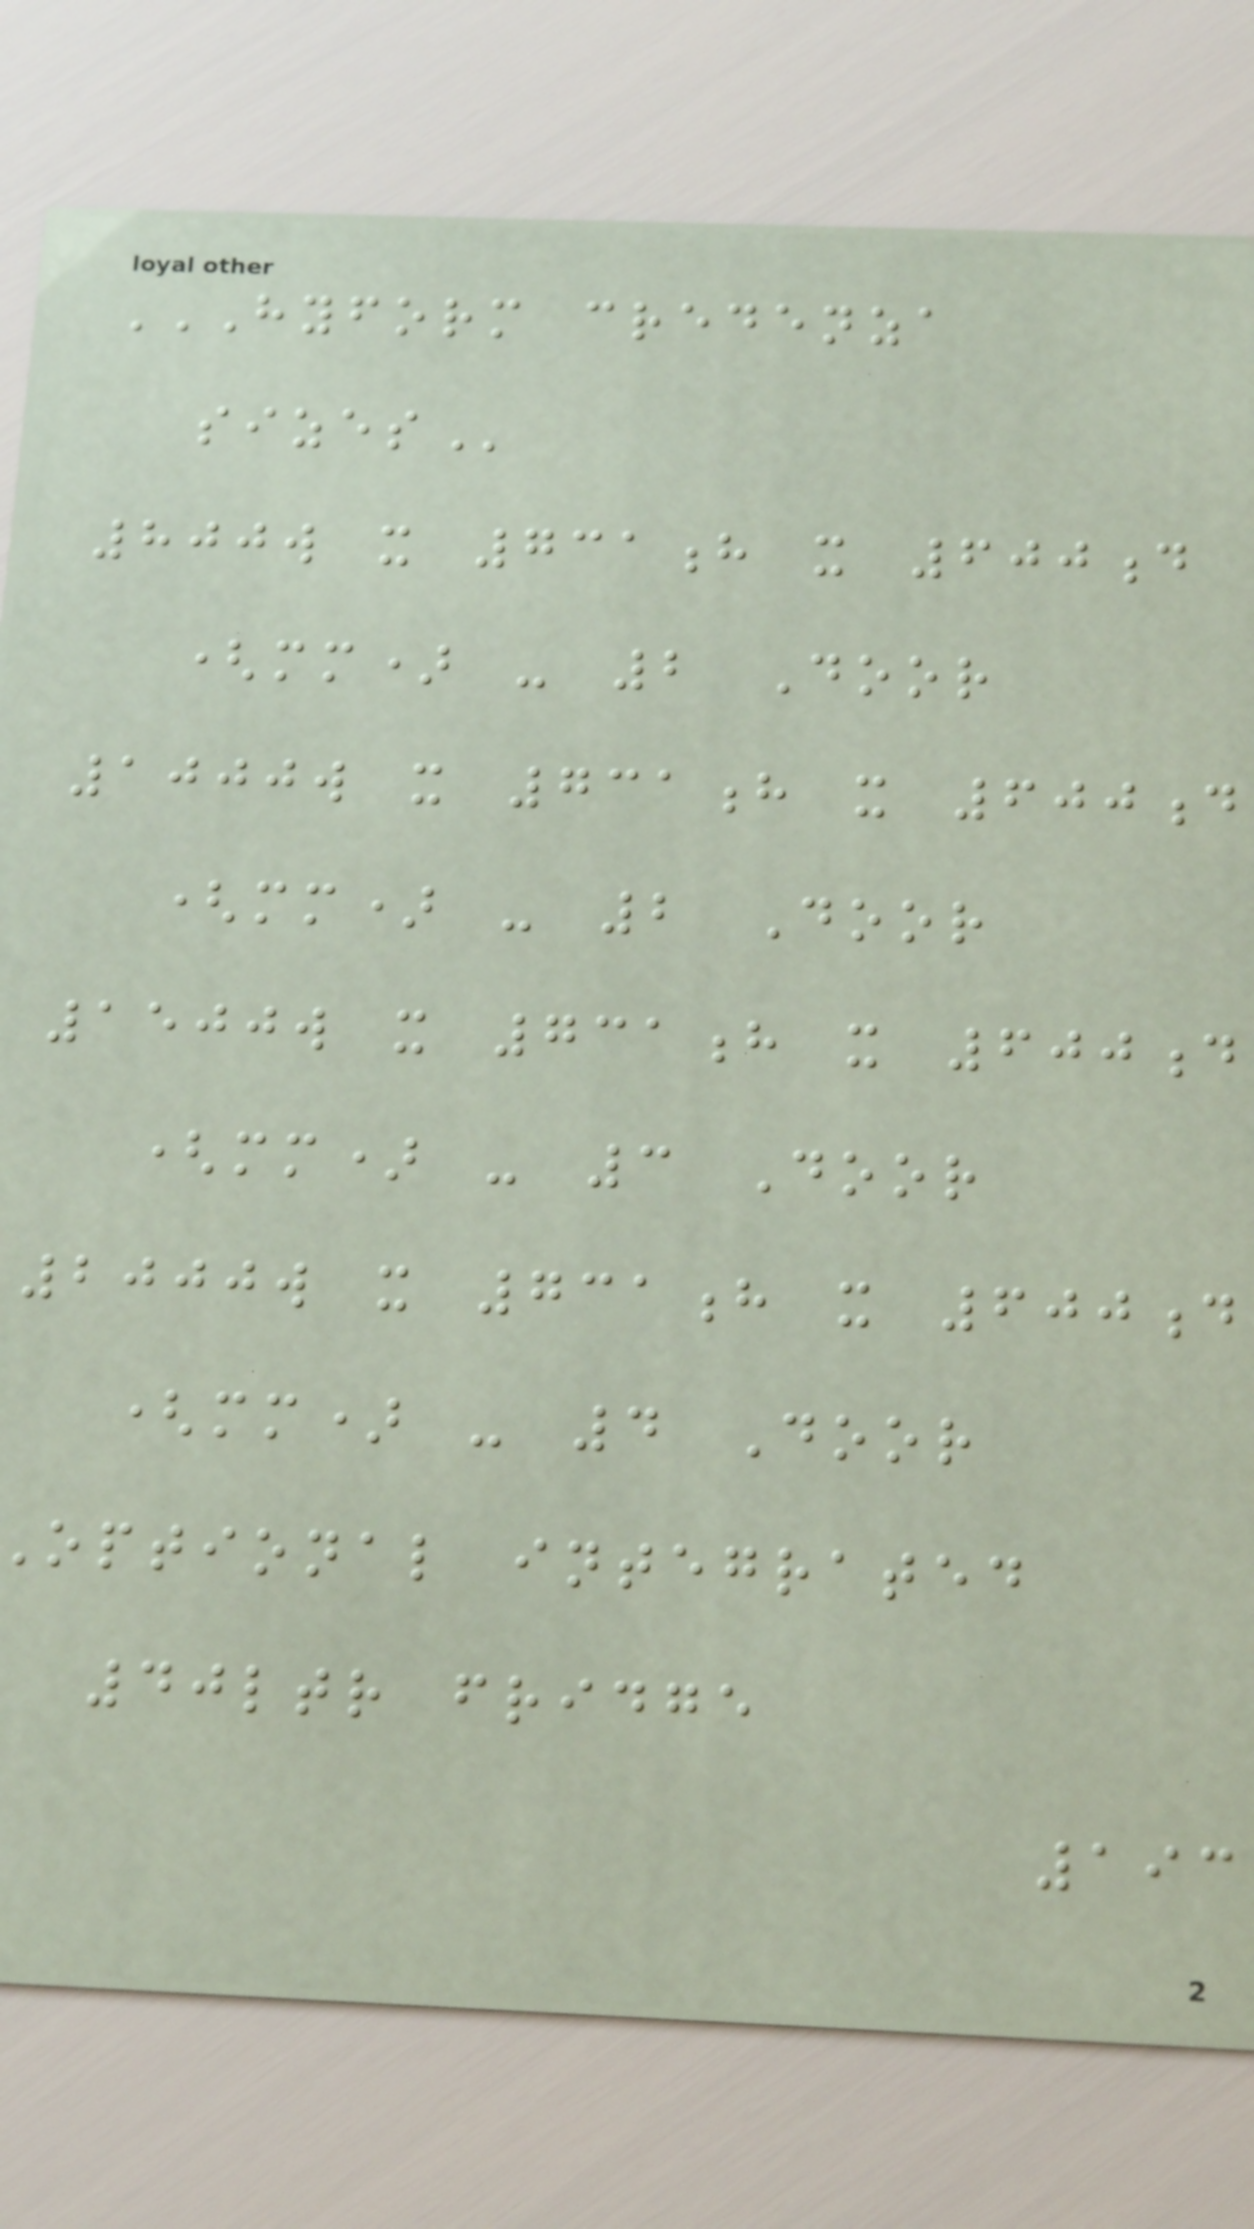HYFORM CREDENZA
800w x 731h x 600d
(mm) - 2 Door
1000w x 731h x 600d
(mm) - 2 Door
1500w x 731h x 600d
(mm) - 3 Door
2000w x 731h x 600d
(mm) - 4 Door
optional integrated
40ltr fridge
193
